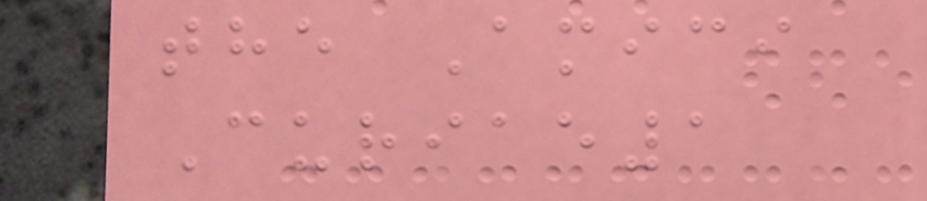the Amici
Curiae1
